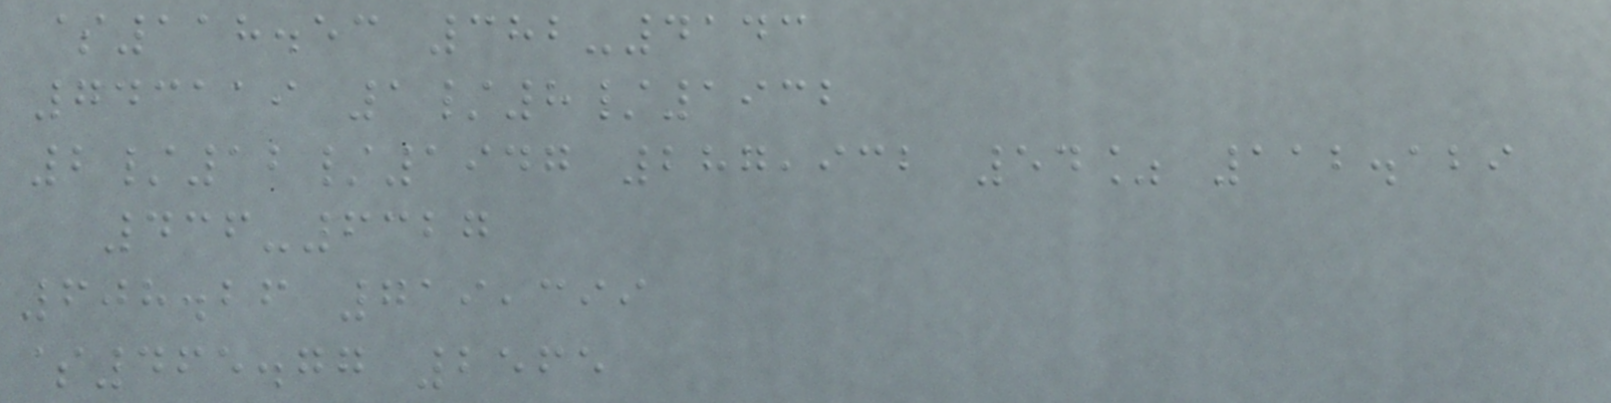$118.53 382-4143
743119 1/8/1932
2/12/1947 287,932 54% 112.129
436-6327
608.26 719,399
$465.77 2565
